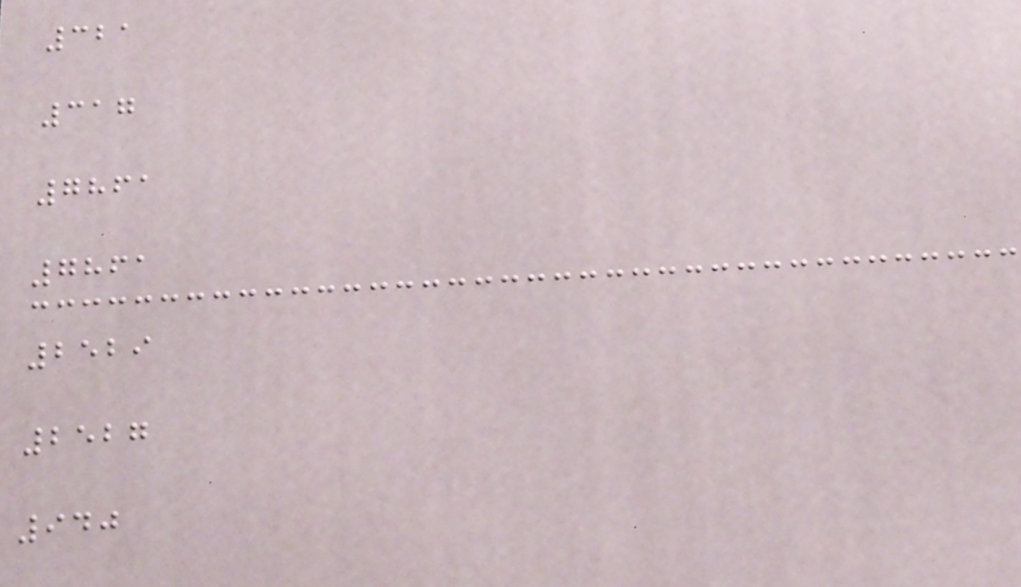321
317
7861
7861
2529
2527
940
